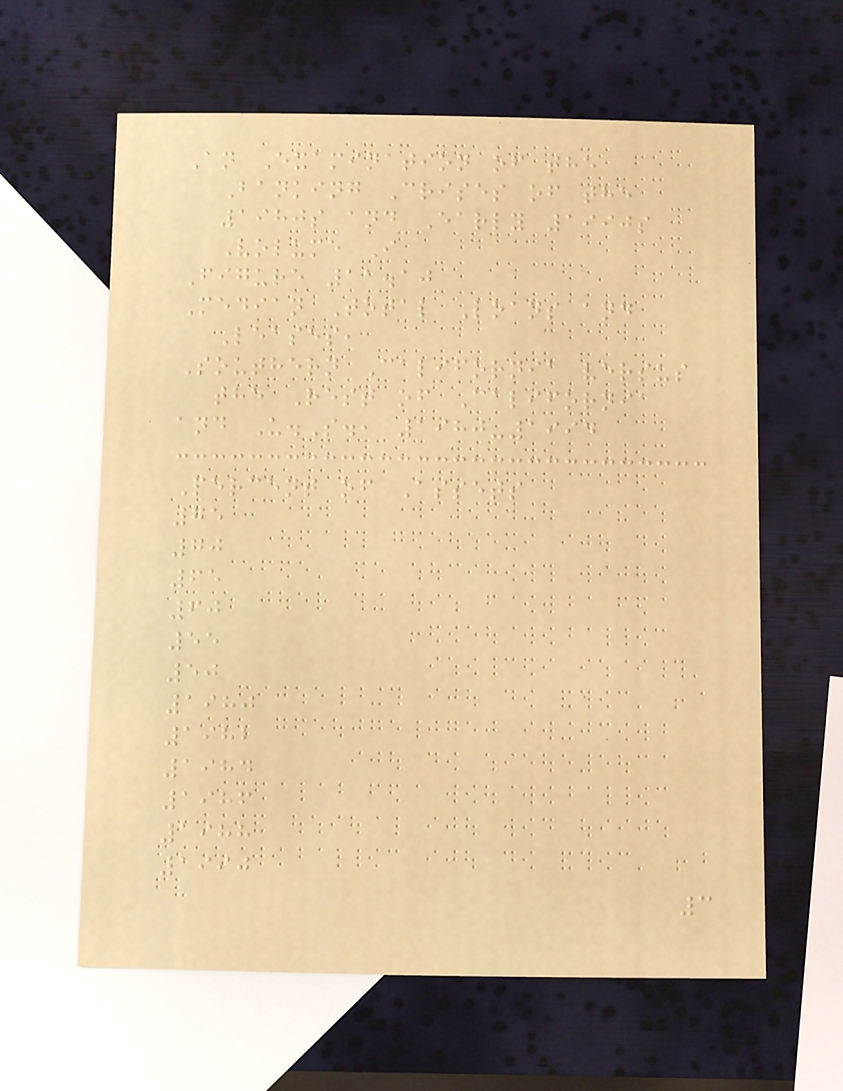An Examination of the
Banking Crises of the
1980s and Early 1990s
Volume I
Figure 11.10
Median Total Loans and
Leases,
Southern California versus
the Rest of California
and U.S., 1980-1994
Percent of Assets
75
70
65
60
55
50
1980
1982
1984
1986
1988
1990
3
